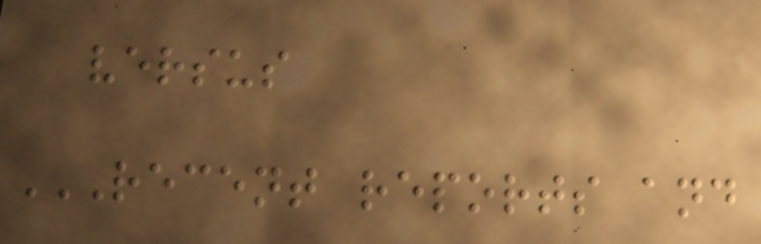versus
RECENT REPORTS AND
